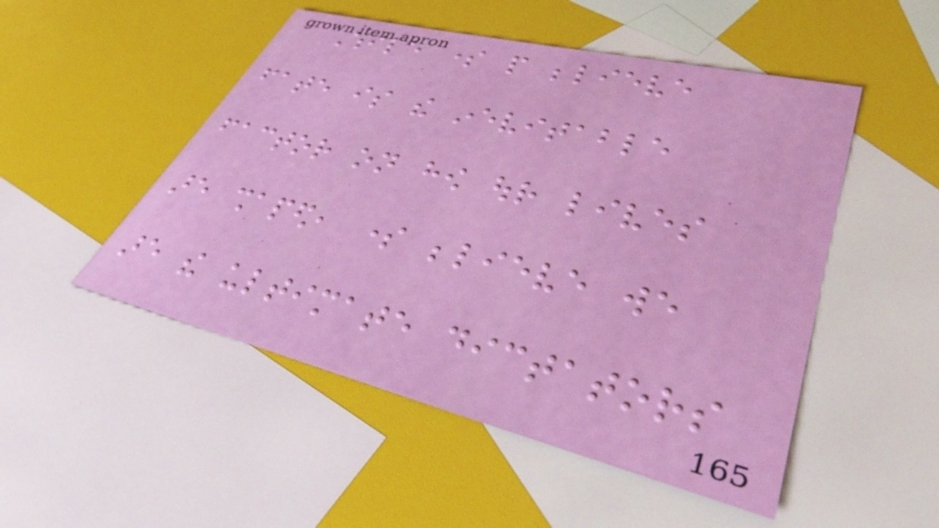While some people believe
fate is the inevitable
factor on how our lives
are shaped, some believe we
are the ultimate dictators
